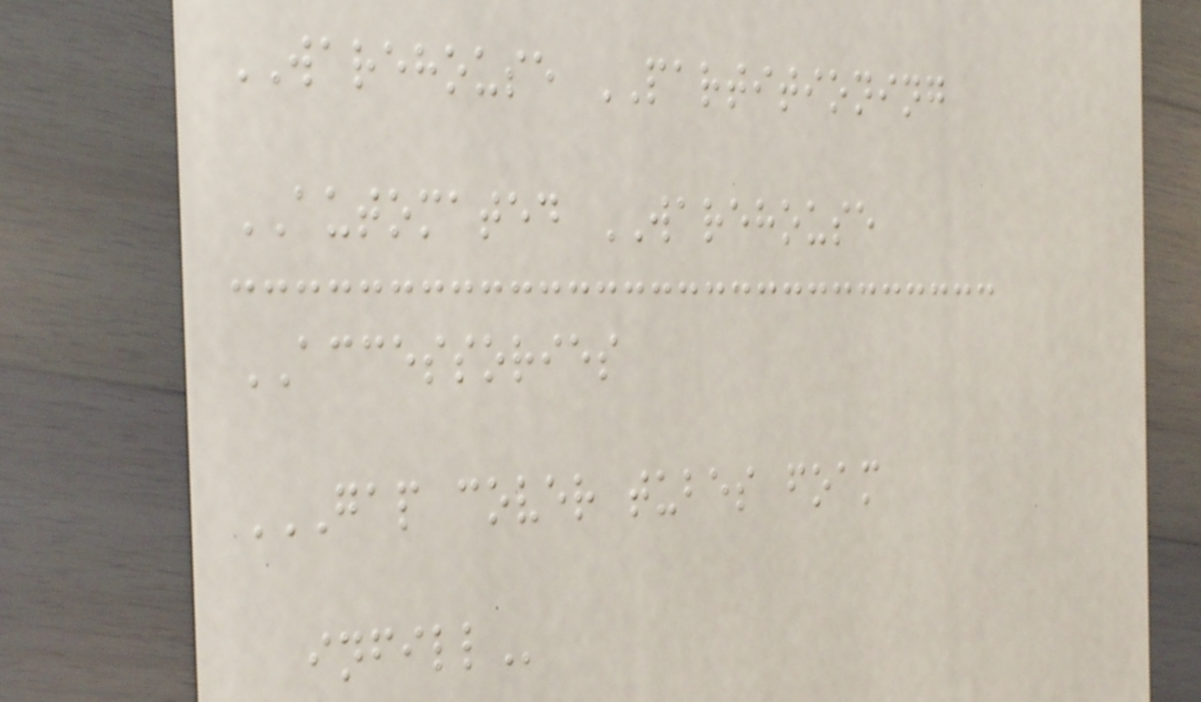WAREHOUSE PARTITIONING
AUTOMATED WAREHOUSE
ACCESSORIES
GAP COVER TUBES FOAM
INFILL
